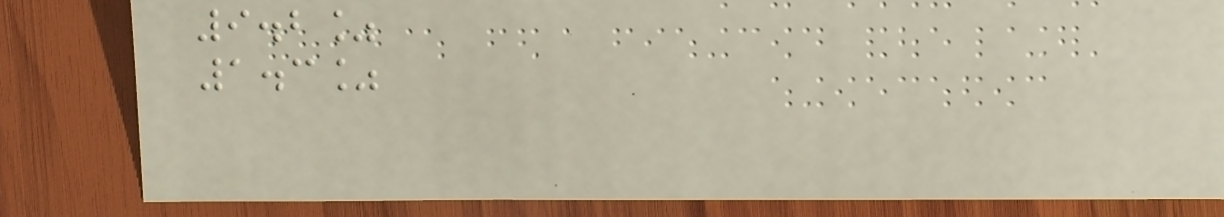9.2%
1.3%
